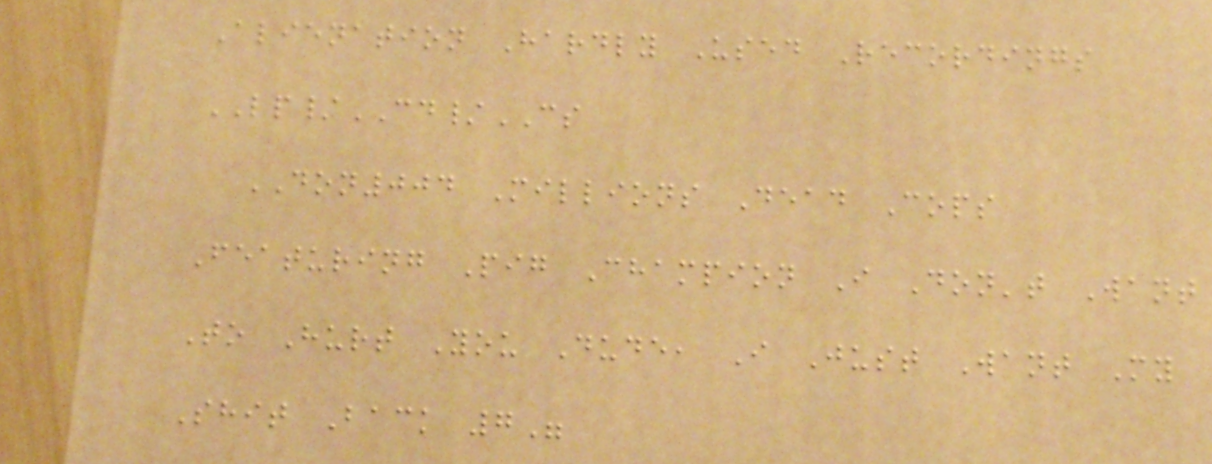Alienation Hardly Used Recordings
LP/CD/CS
DON004 Millions Dead Cops
Featuring Pig Champion I Don't Want
To Hurt You Dude, I Just Want My
Shit Back 7"
